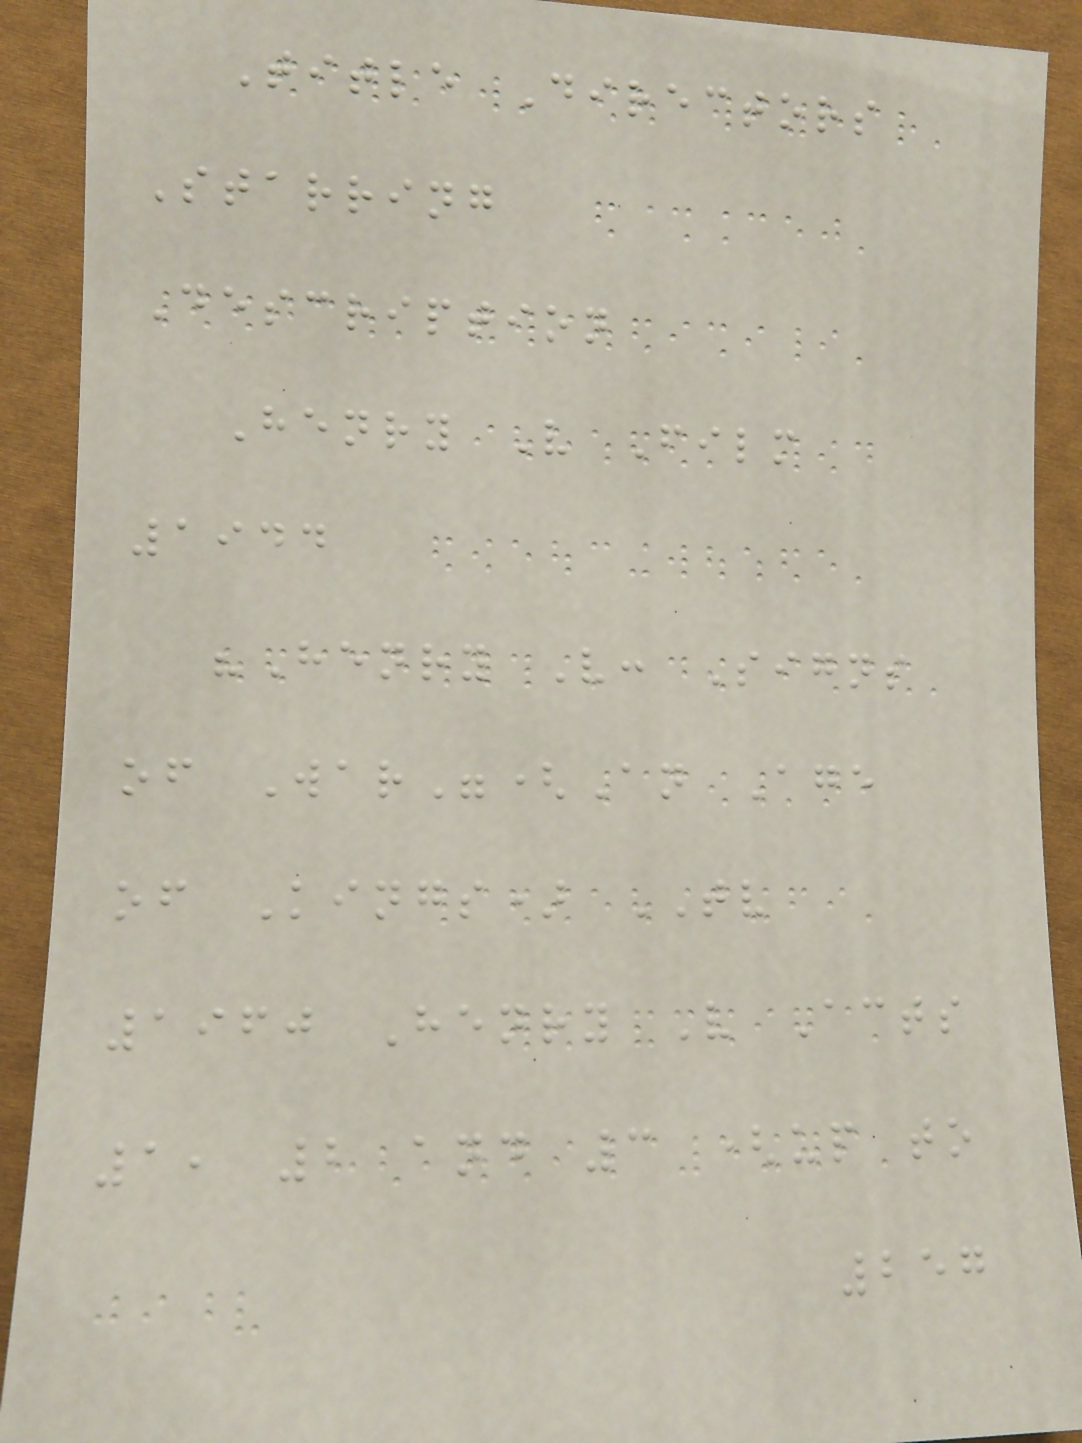Title Directors
Starring
Description
Henry V Film
1944
"Henry V: Signs
of War"(An Age
of Kings) TV
1960 Henry V Acts
1, 2 and 3 (up to
257
